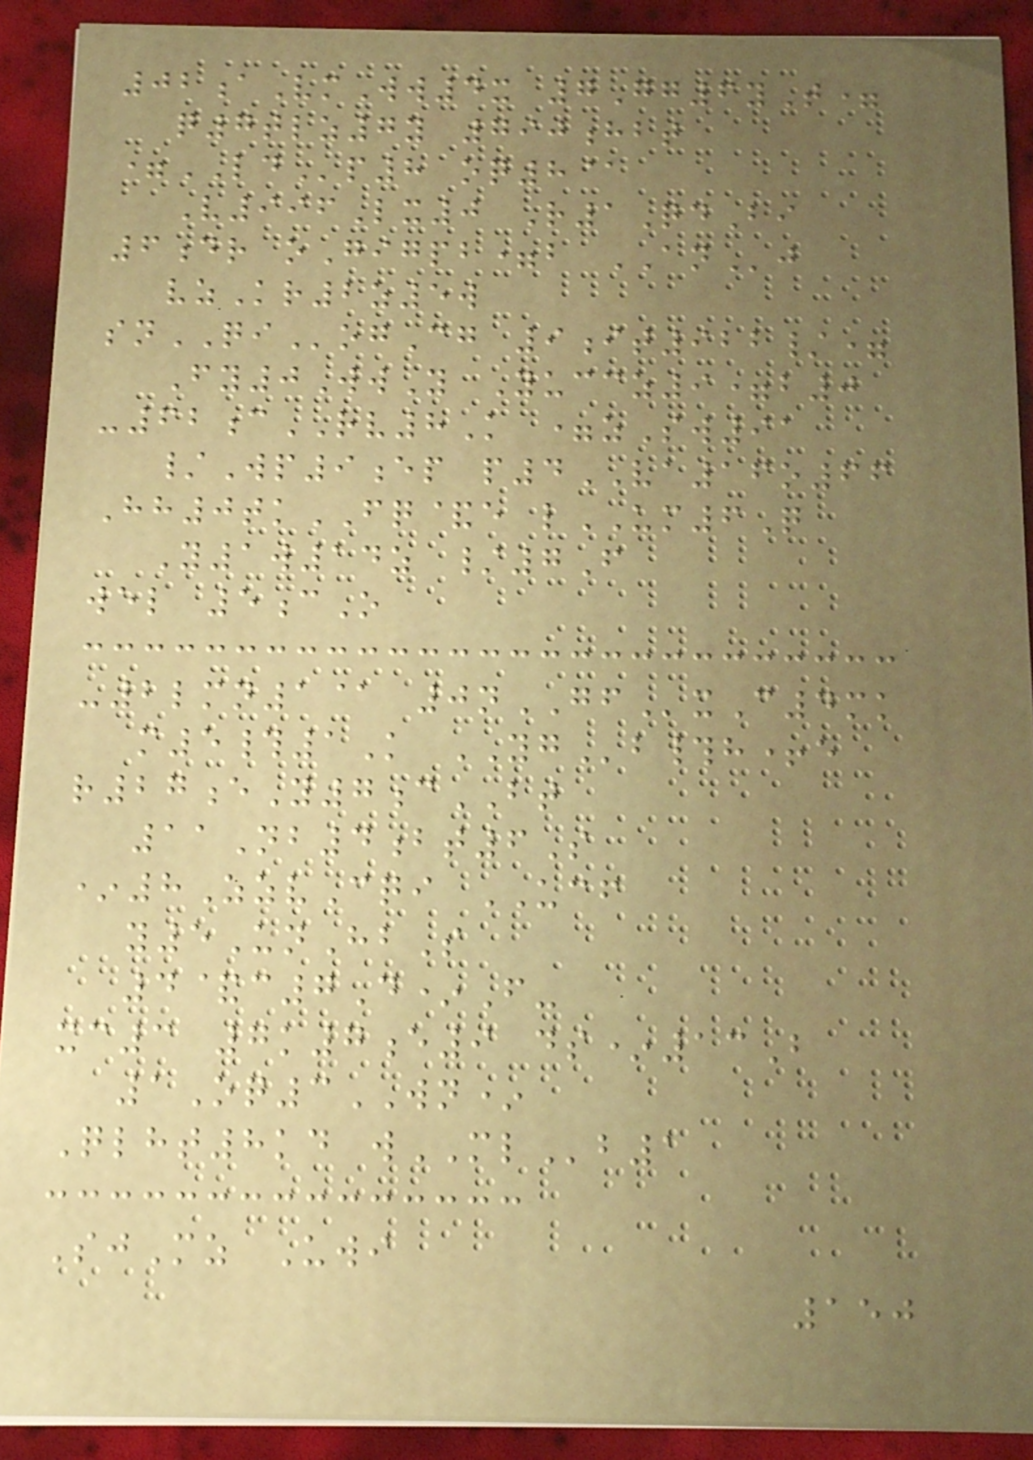02aVmWw4x 7Gg6yT=
q7tlz7y 790hbt
=LDp8 oq8@
V996Lx0 R1QdBi
6dr oGigpb=b ANj
vzKr2z5w
snQIogCg 9it922/=
Fy0WwY Yuccz9=b0
-62cRV8K =zSw91
/Wp9ep p4VA16o66
Hh0tkFQ&e lUM6Q
Y1w14z /7F
wel 5cO
-2lmn1@ 0nGFxC4mk
m5#1K YGb#h+e
r27eY7cBT
11Nb4bt6S
*8ZzvCqi UCF
y5UnHbS
4&c7D*F-
xc3 7k7e9 ds*13B
1Oq3WN*
Qlht8kd wMLb1
SjMz Uwi
150
